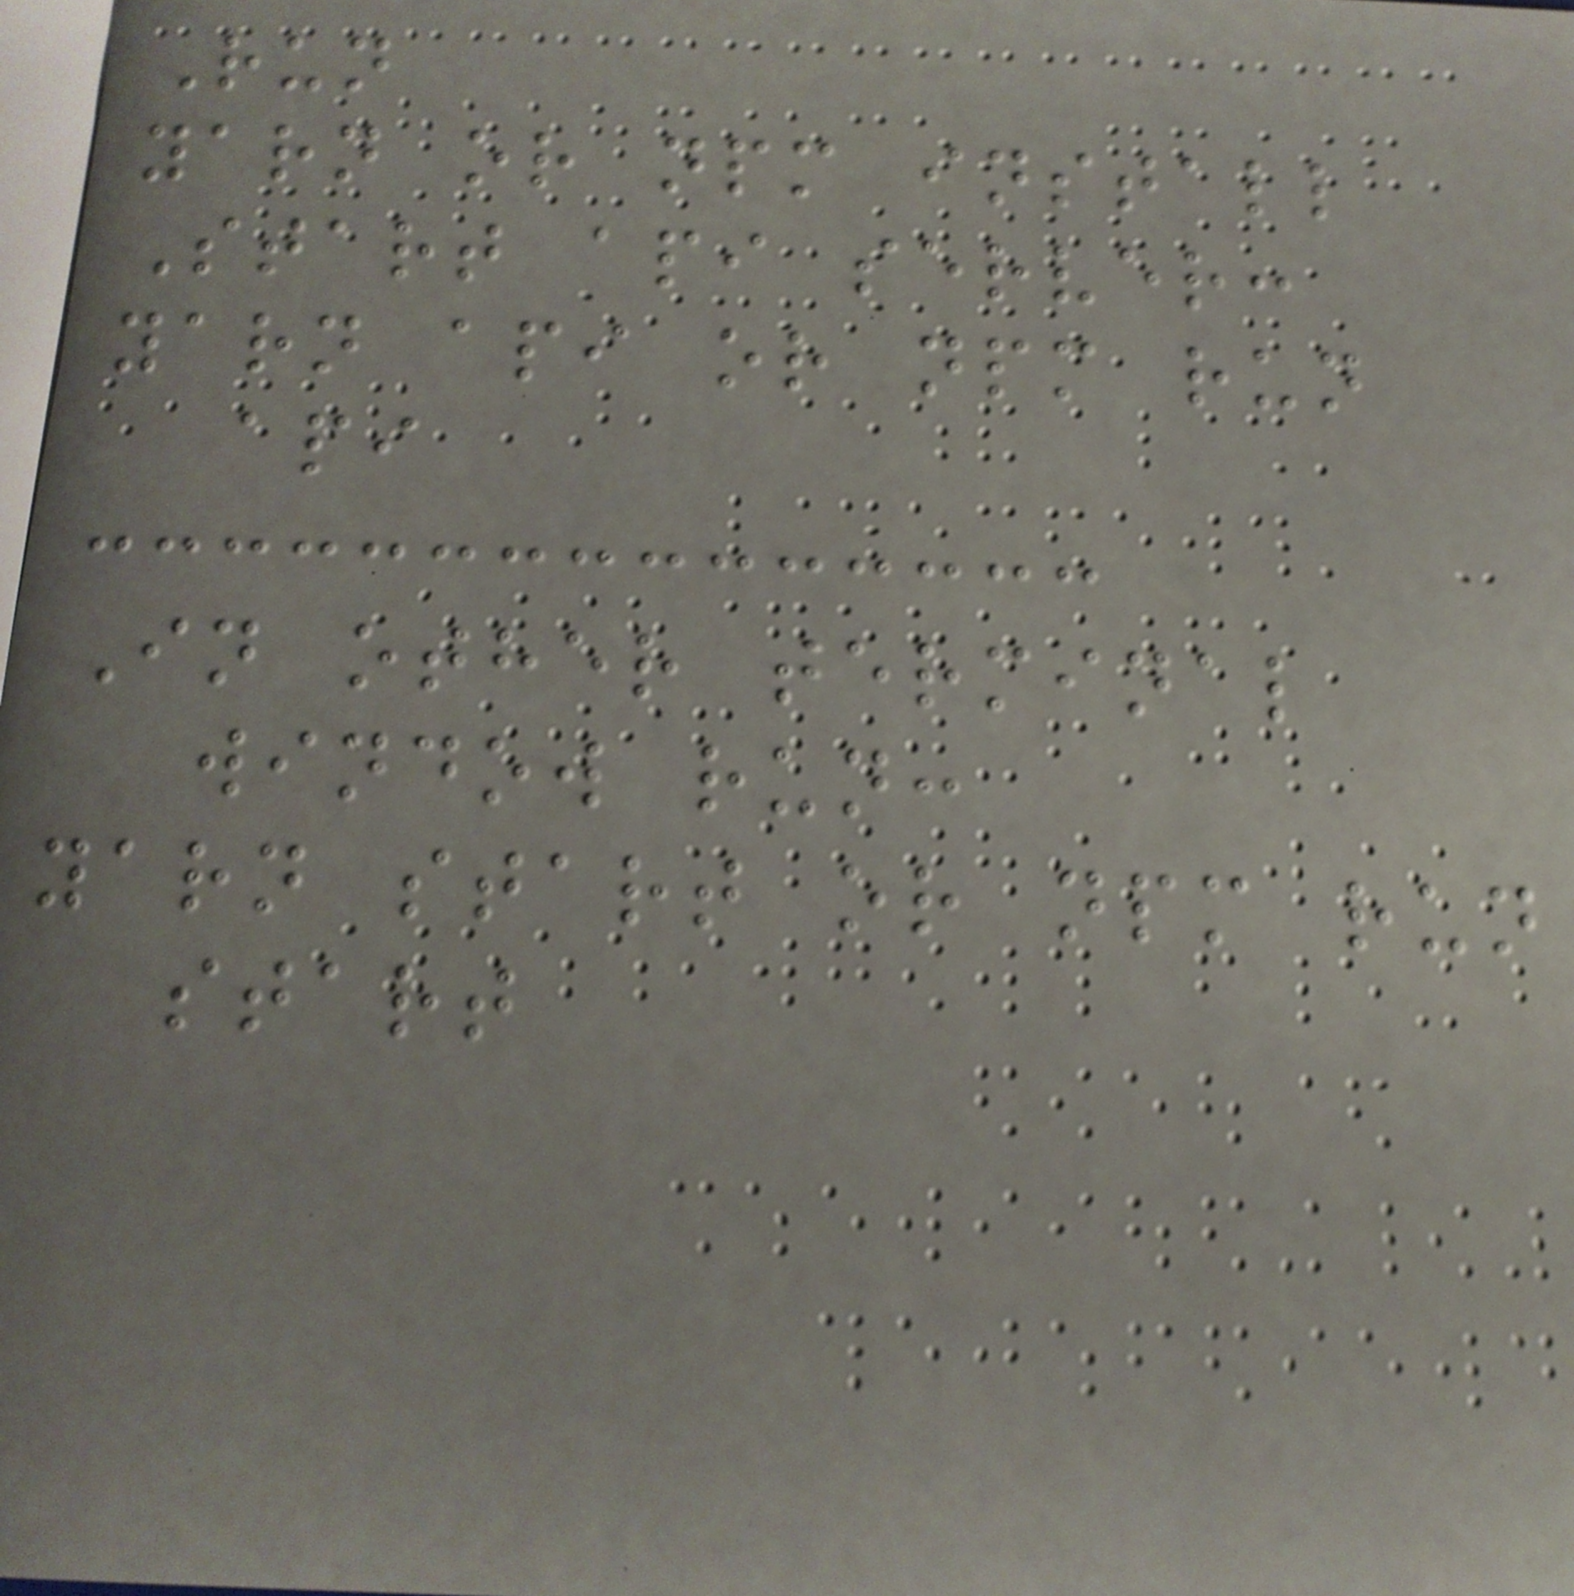Run
yarn or npm install
Start api server:
yarn api or npm run
api
In other terminal
window run:
yarn start or npm run
start
